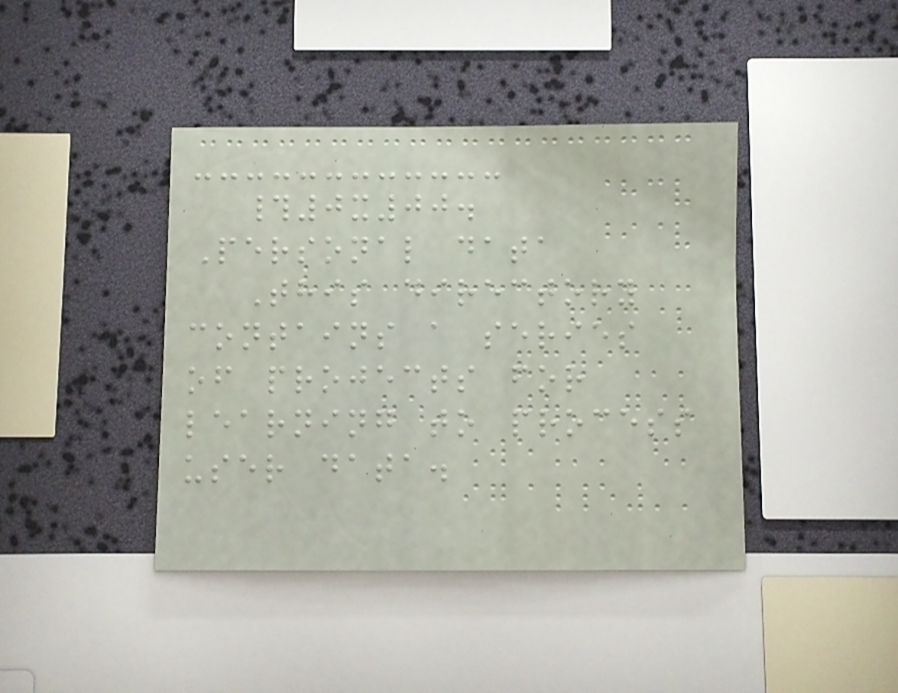#0x00.
Personal data
This directory
contains a series
of projects for
learning to process
user data.
